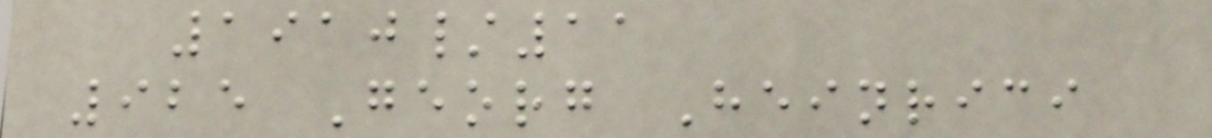1910/11
925 Georg Heinrici
